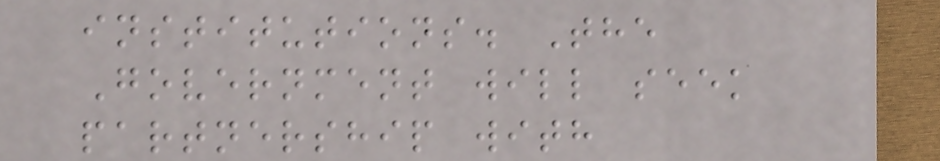institutions. The
Government will seek
partnership with
